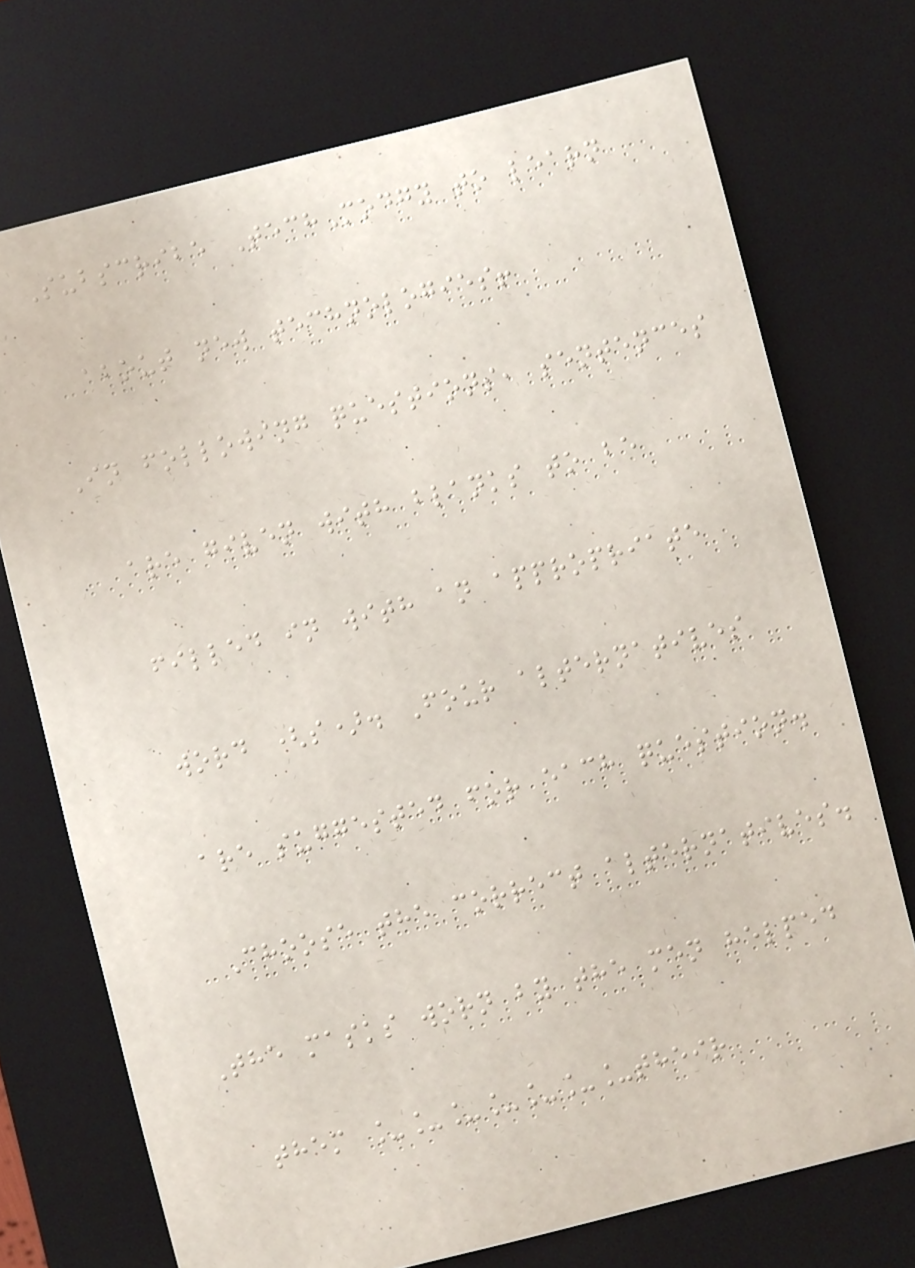Subscribe TechModgy to learn
about new technologies!
In following questions, sentences
are given with blanks to be
filled in with an appropriate
word (s). Four alternatives
are suggested for each question.
Choose the correct alternatives.
The masks worn by the men helped
them _______their
